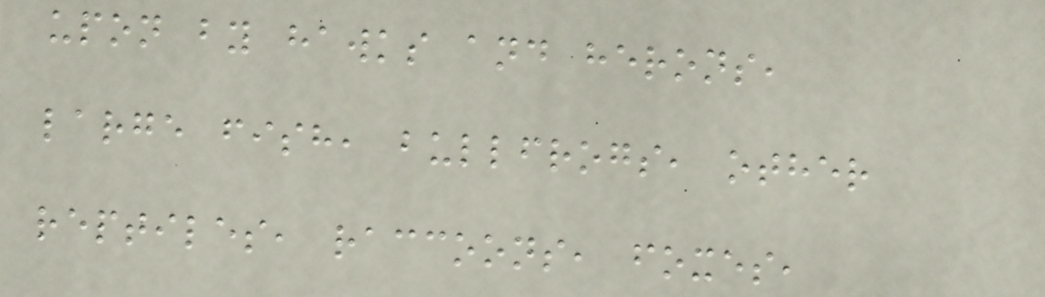upon by hawks and herons,
large fish, bullfrogs, other
reptiles, raccoons, foxes,
